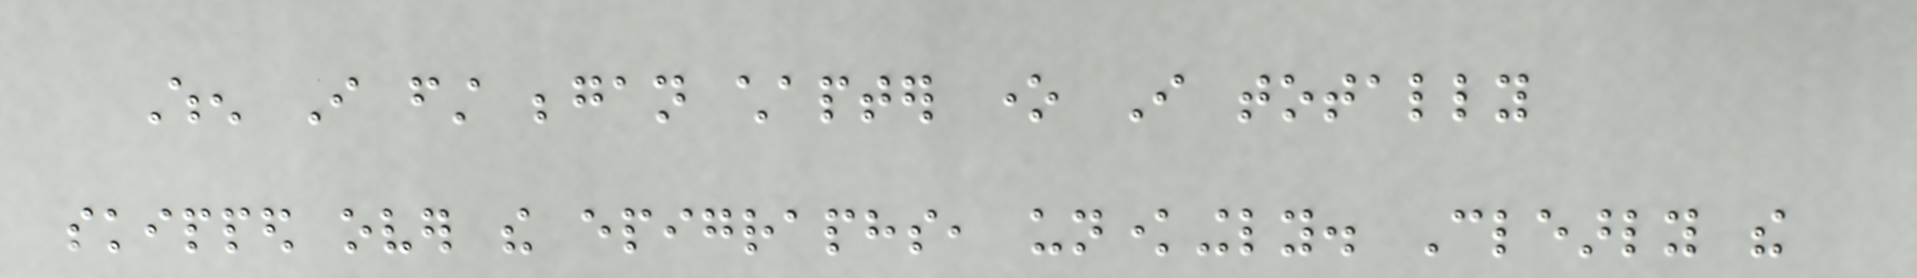When I first began chapter one I totally
skipped over the epigraphs, unknowingly. Clearly the
